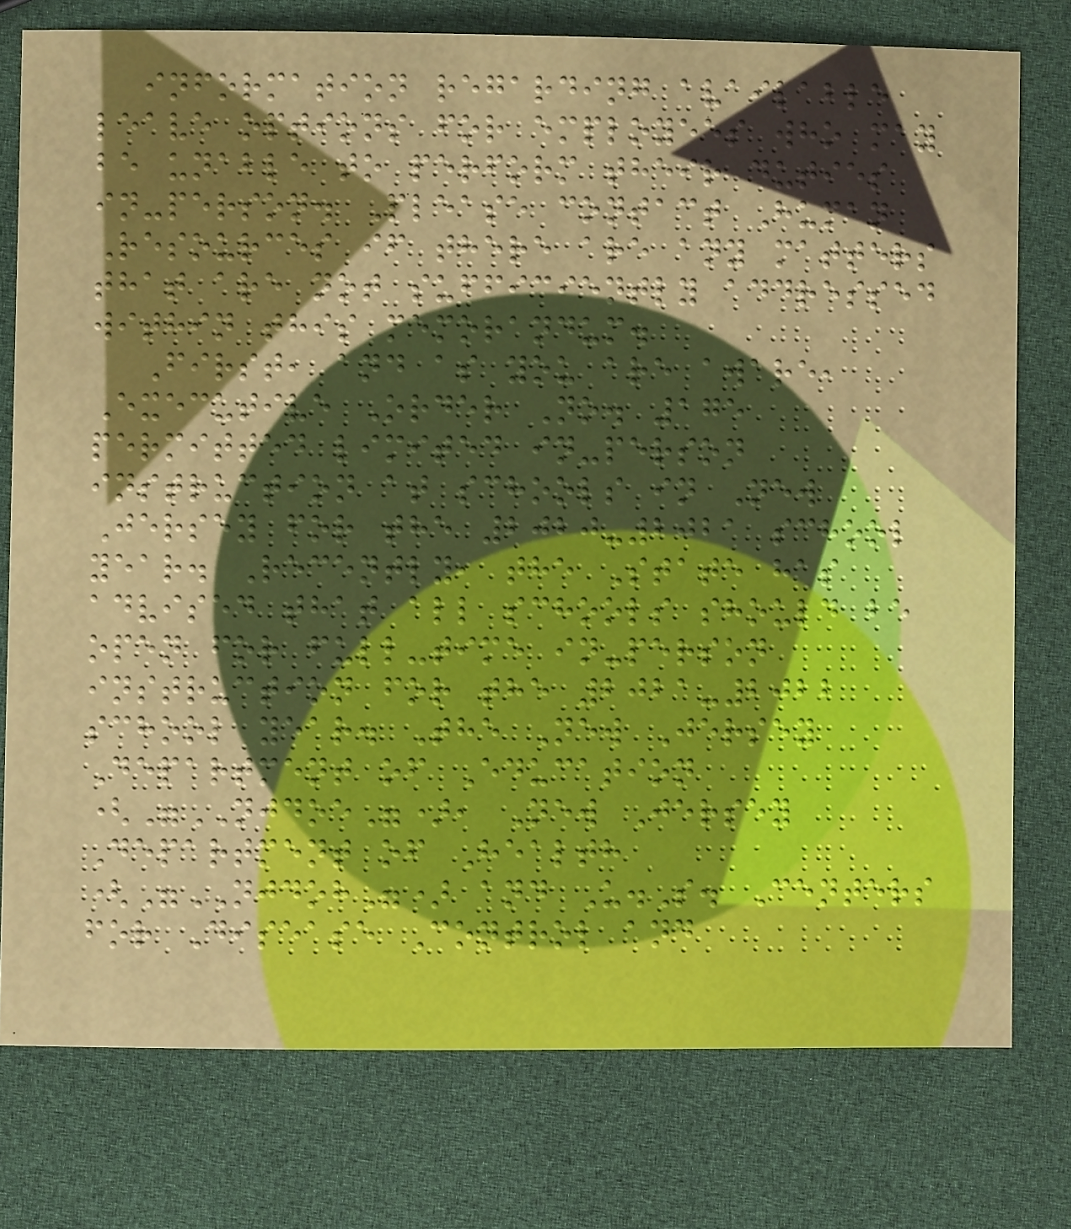information regarding available
leave options for employees who may
be unable to perform their duties
in-person. Please contact Human
Resources if there are any matters
that are not sufficiently addressed
within this memorandum.
First, and as you are aware,
Executive Order No. 175
permitted limited in-person
instruction at schools in New
Jersey for the 2020-2021 school
year. Recently, the State has
advised that all schools should be
open for full-time in-person
instruction for the 2021-2022
school year. The New Jersey
Department of Education
("NJDOE"), New Jersey
Department of Health
("NJDOH") and U.S. Centers
for Disease Control and
